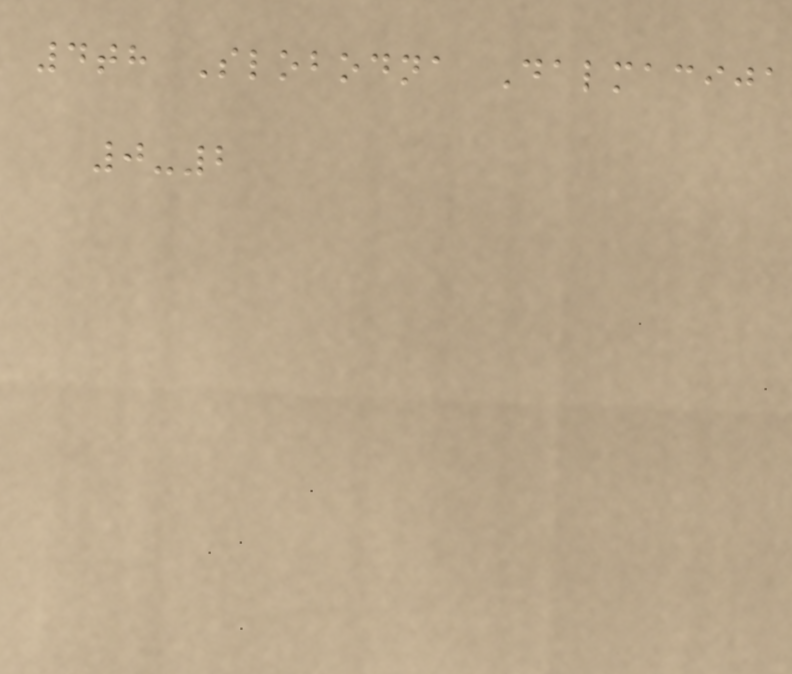4th Slobodna Dalmacija
0-2
